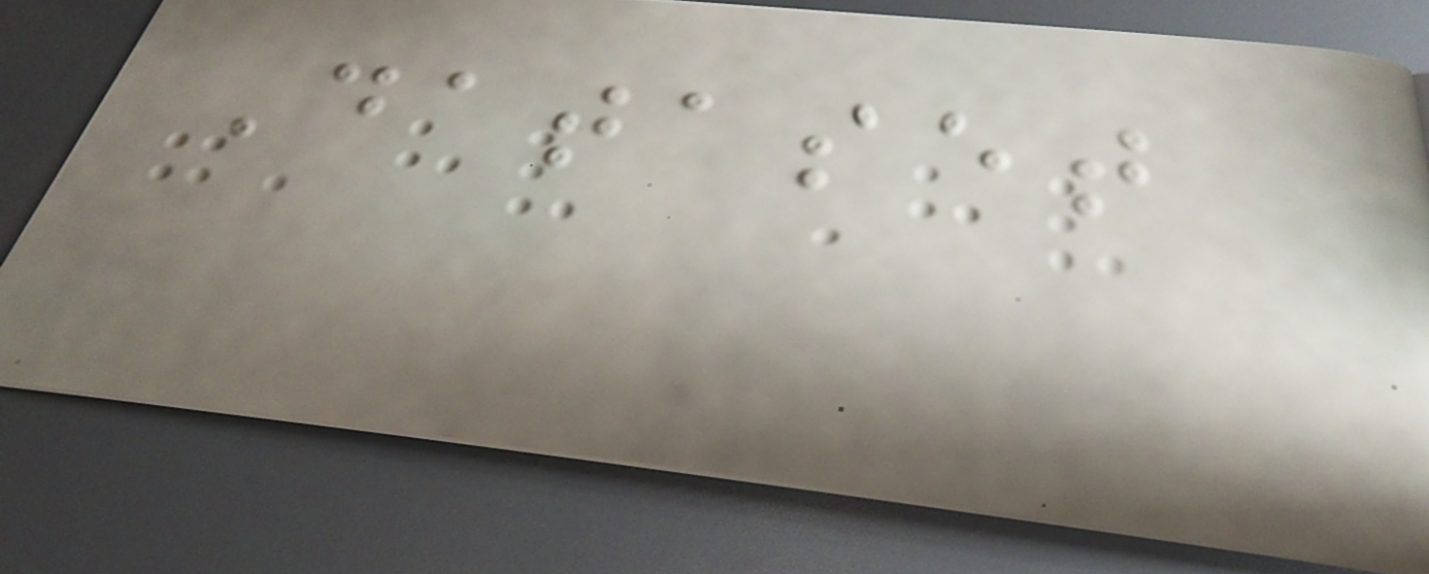Dataset
